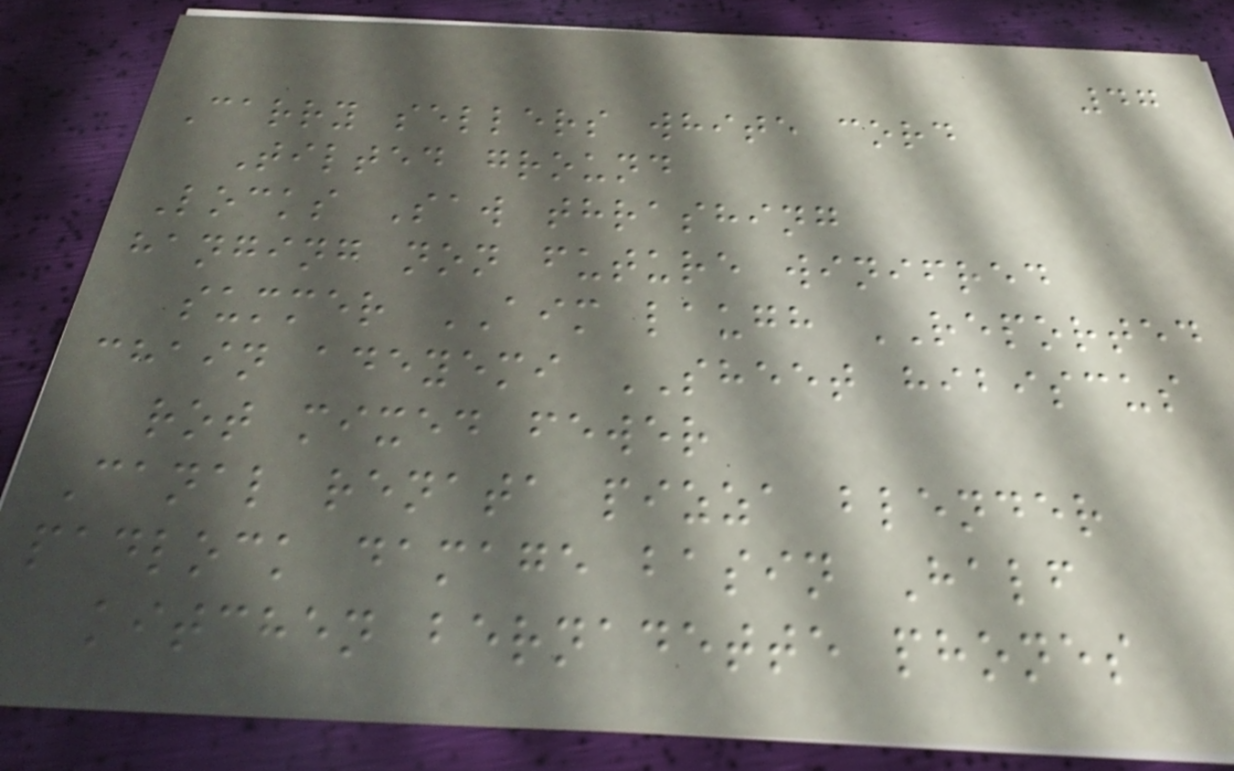47
Carry sellers white cord
Tilted ground
Locks Saw thrashing
hanging non future winifred
summer AIM laugh REPORTED
chain adeyemi SHEET hibiscus
rot mixed fewer
Canal renata pizza blender
padlock damage basin Half
kitchen bernadette phones
